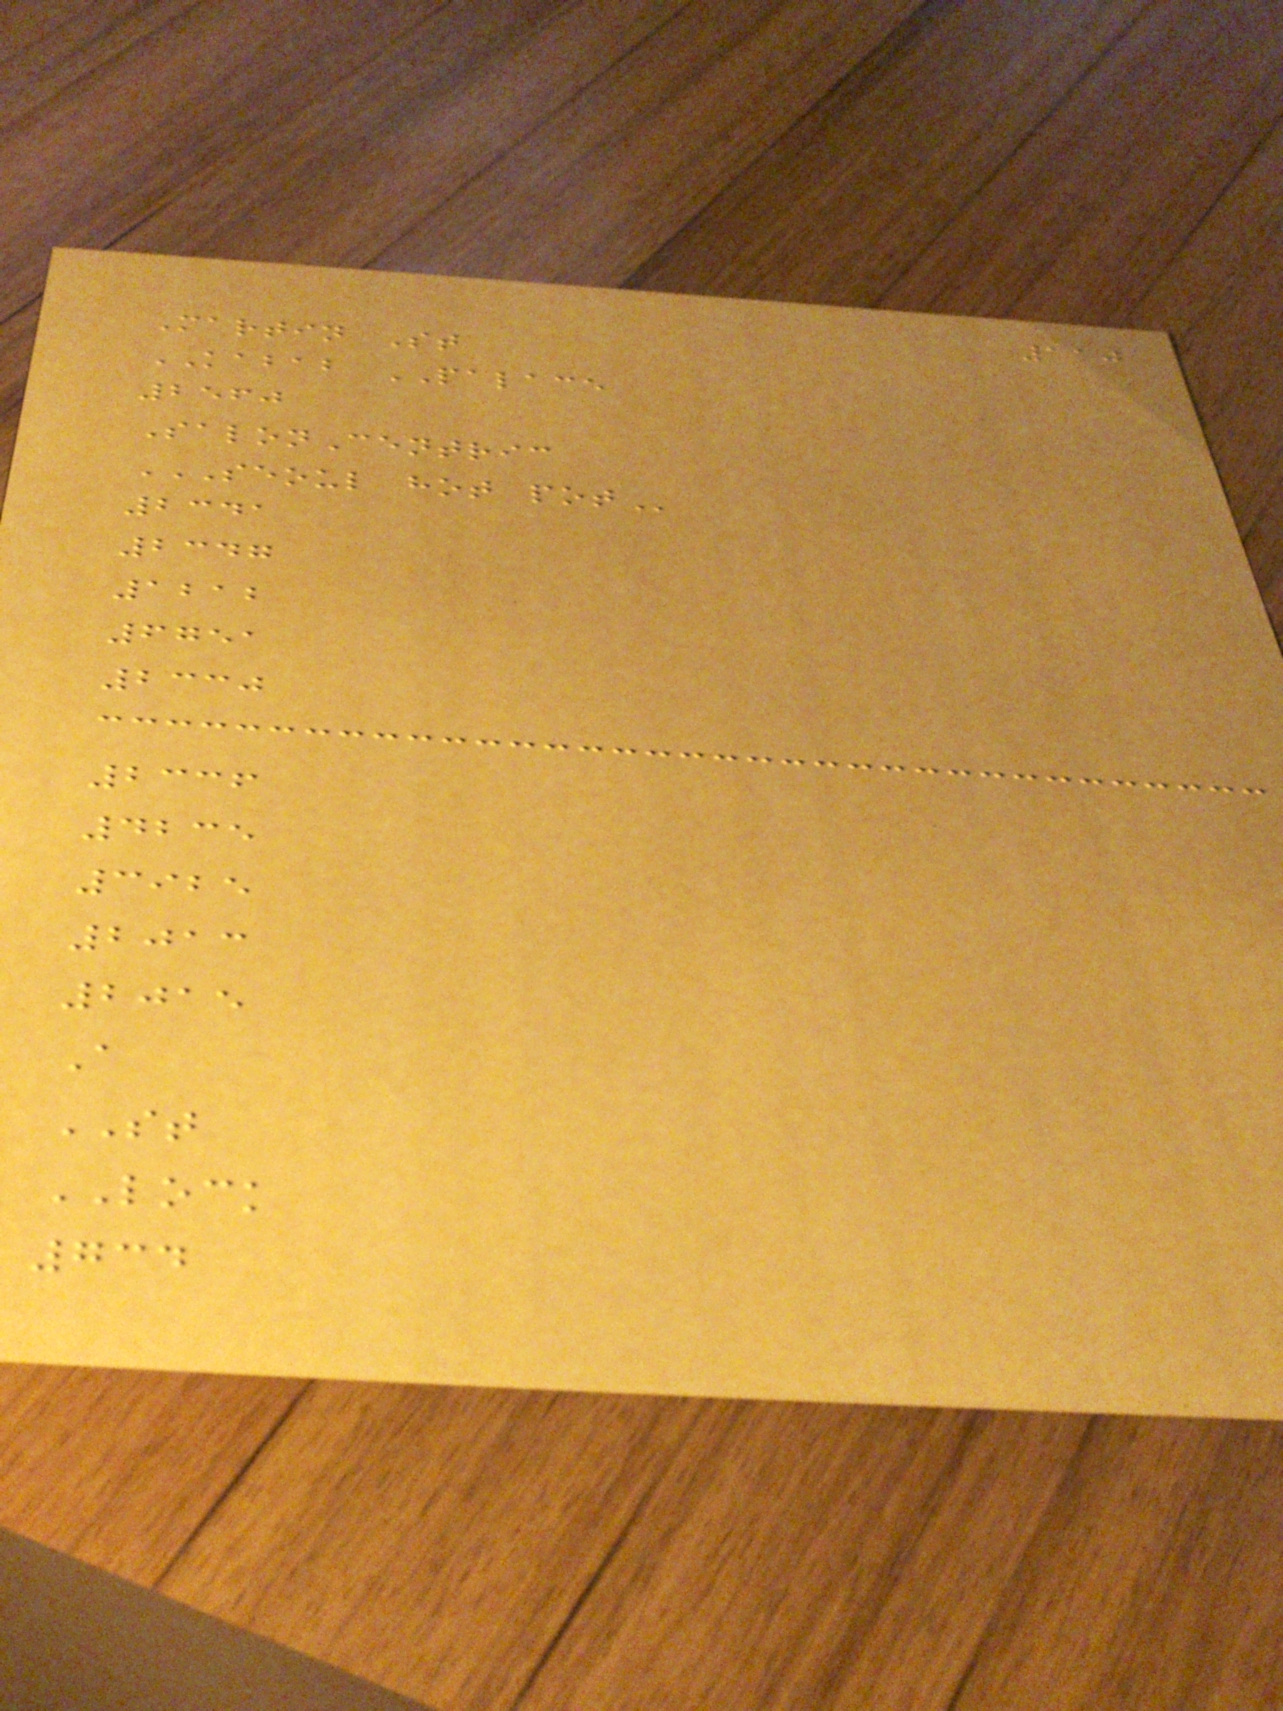110
Martin St
KABAB PALACE
2560
SalonCentric
SEOUL HOT POT
2341
2347
1212
6751
2330
2336
4235
3925
2013
2015
A
ST
LOCK
734
